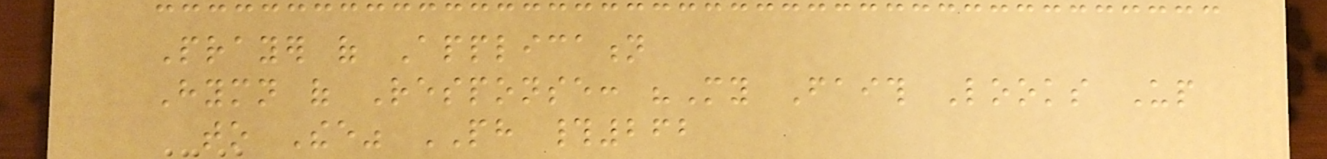Prayer of Application
Hymn of Response: "My Faith Looks Up
to Thee" PH #262
